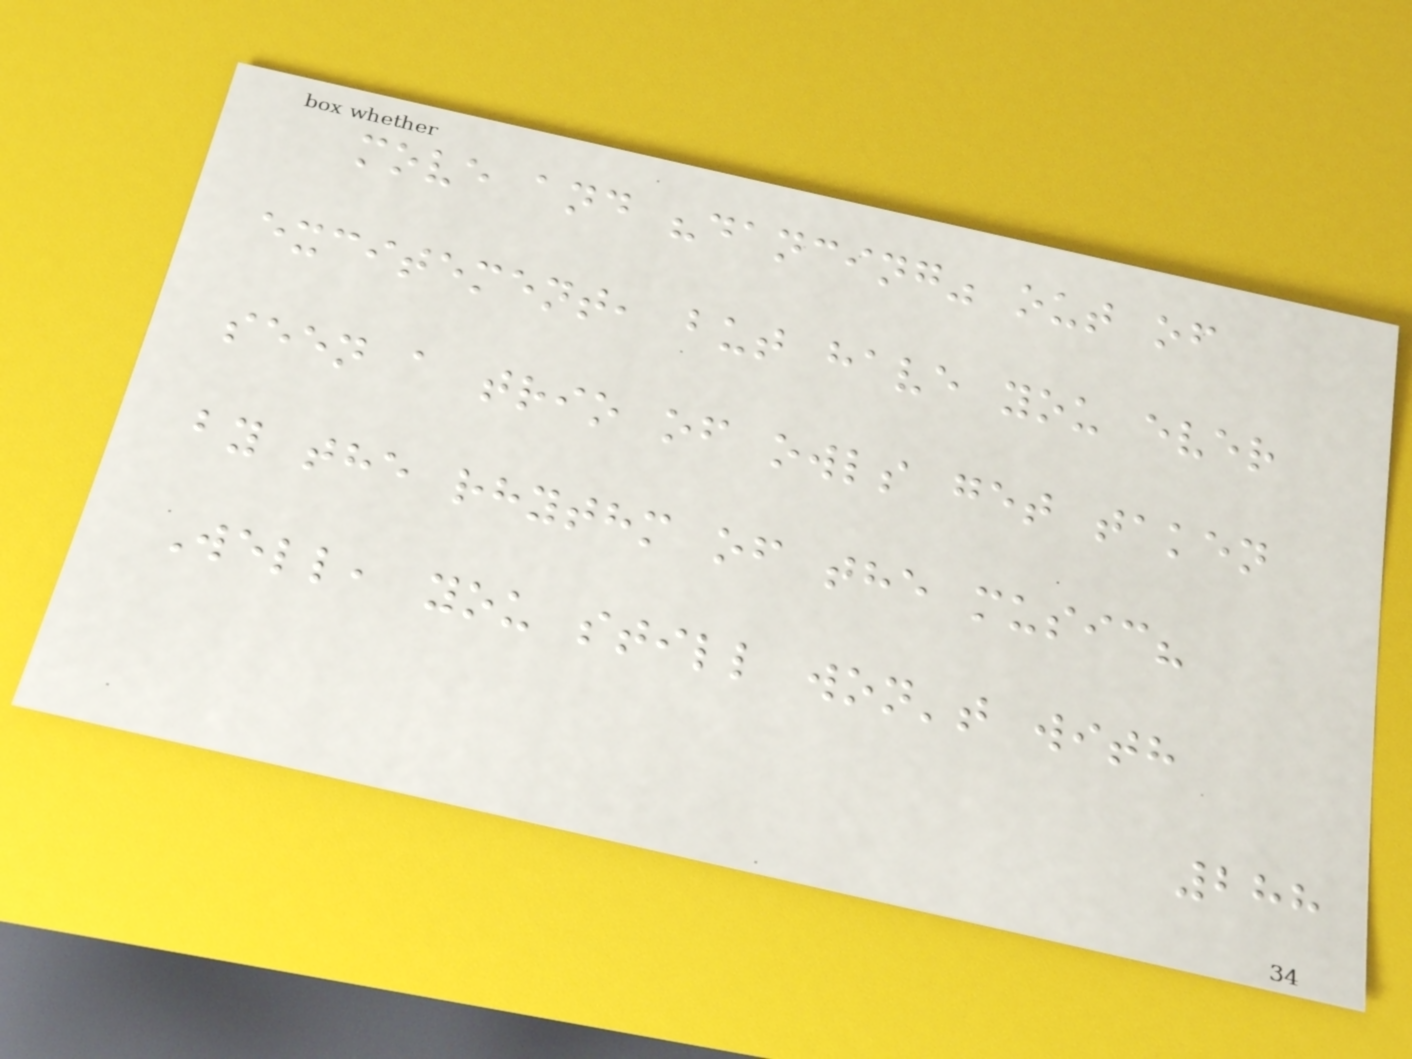move and "dancing" out of
excitement, but have you ever
seen a trio of owls get taken
by the rhythm of the music?
Well, you still won't with
288
